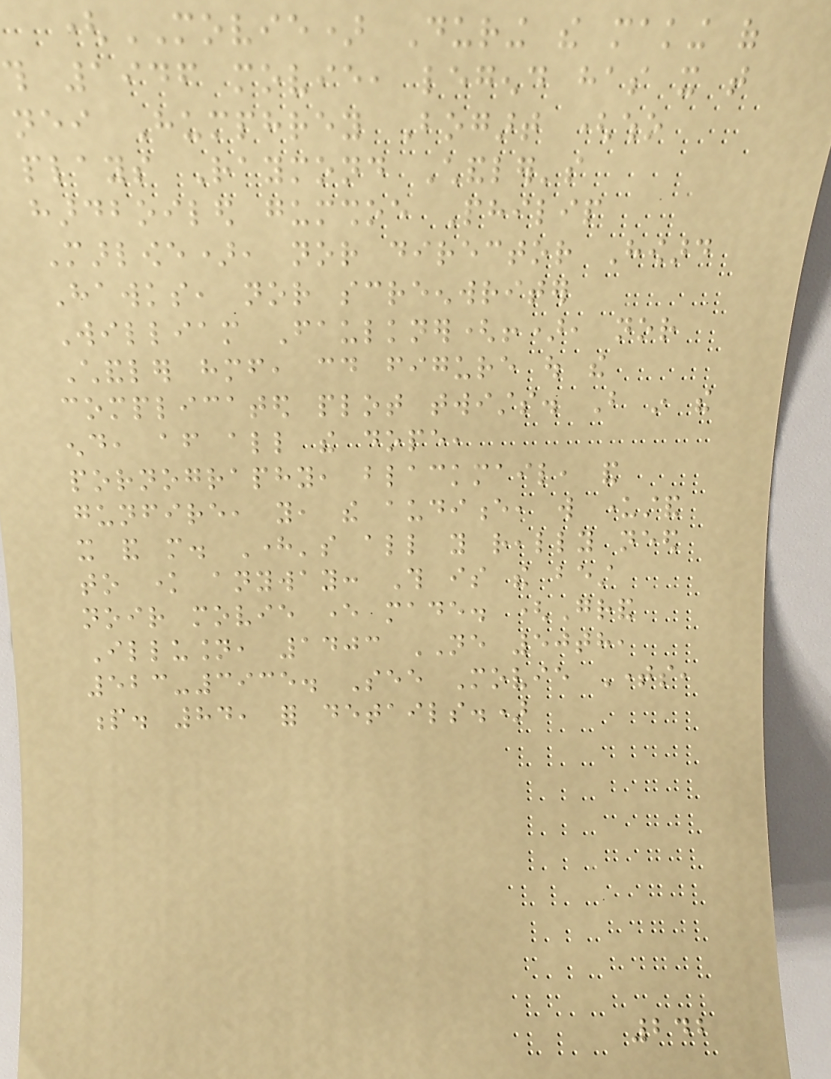(MOVIE) During the making of
this 1946 movie, legend has it that
neither Humphrey Bogart (who
plays Raymond Chandler's
hardboiled gumshoe Philip
Marlowe), nor director Howard
Hawks, nor screenwriter
William Faulkner(!), nor
Chandler himself, could figure out the
complicated plot twists. But in the
end, after all the dope,
pornography, blackmail, and
gunfire, you, the audience, will understand
it and more. Here's all you really need
to know anyway: This is the best
noir movie ever made. (Grand
Illusion, 1403 NE 50th,
523-3935. See Movie Times,
p. 84, for details.)
242
